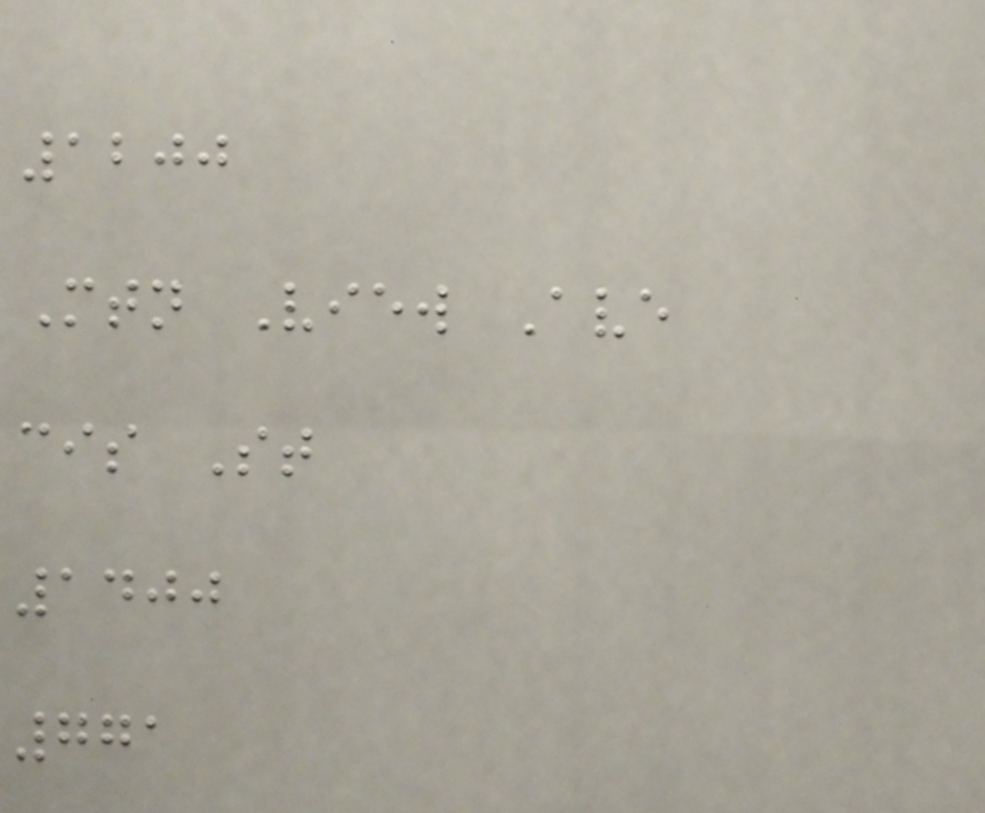1200
Mtn View Ave
cis St
1400
771
